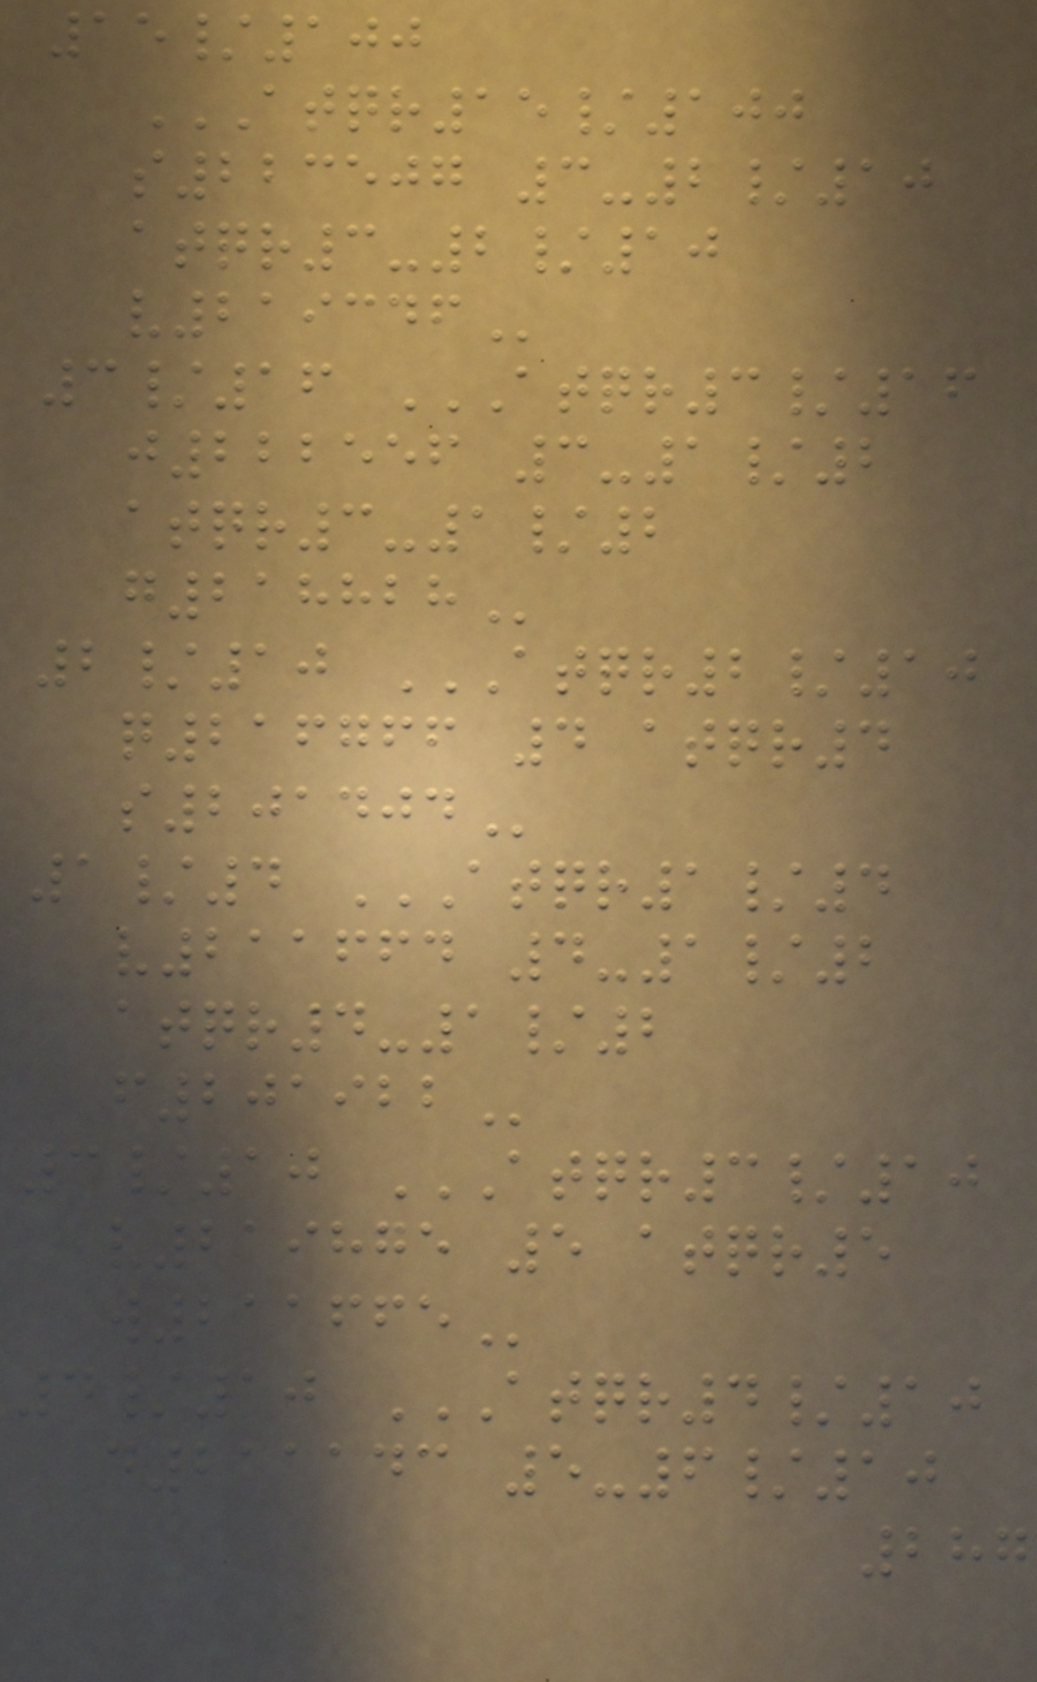15/100
ATQR15/100
S223507 3-2/10
ATQR3-2/10
V219346
3/16 ATQR3/16
J222556 3-1/2
ATQR3-1/2
G218828
2/10 ATQR2/10
Q216766 4 ATQR4
S201404
1/4 ATQR1/4
V211664 4-1/2
ATQR4-1/2
F201922
3/10 ATQR3/10
V219875 5 ATQR5
W211665
4/10 ATQR4/10
D211143 5-6/10
287
